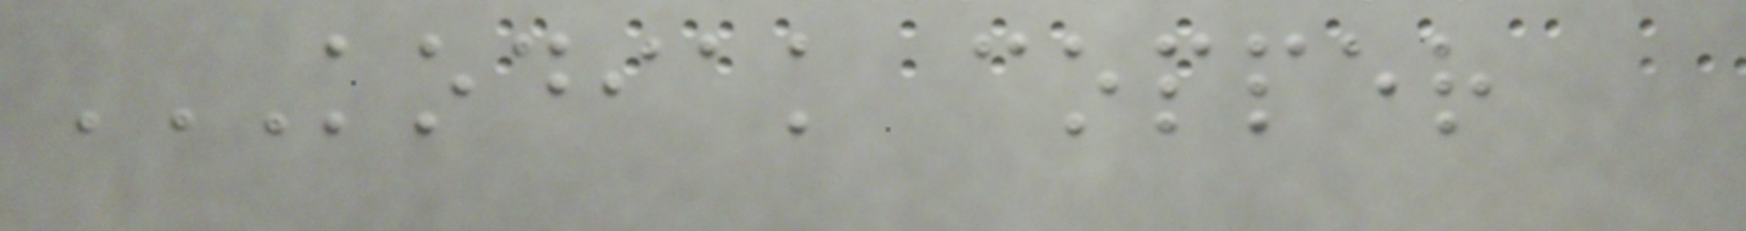KODIAK COPPER
